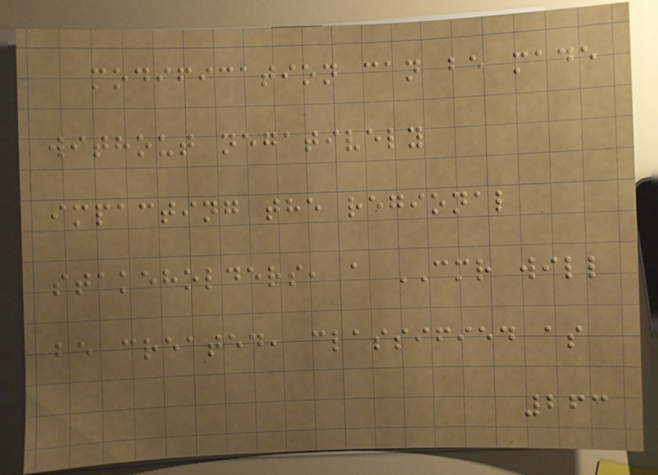modification can be made
without negatively
impacting the regional
stakeholders, a CMR will
be created, classified as
263
